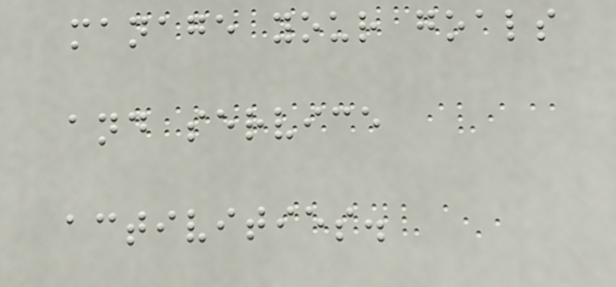manage your goals
and service
activities.
